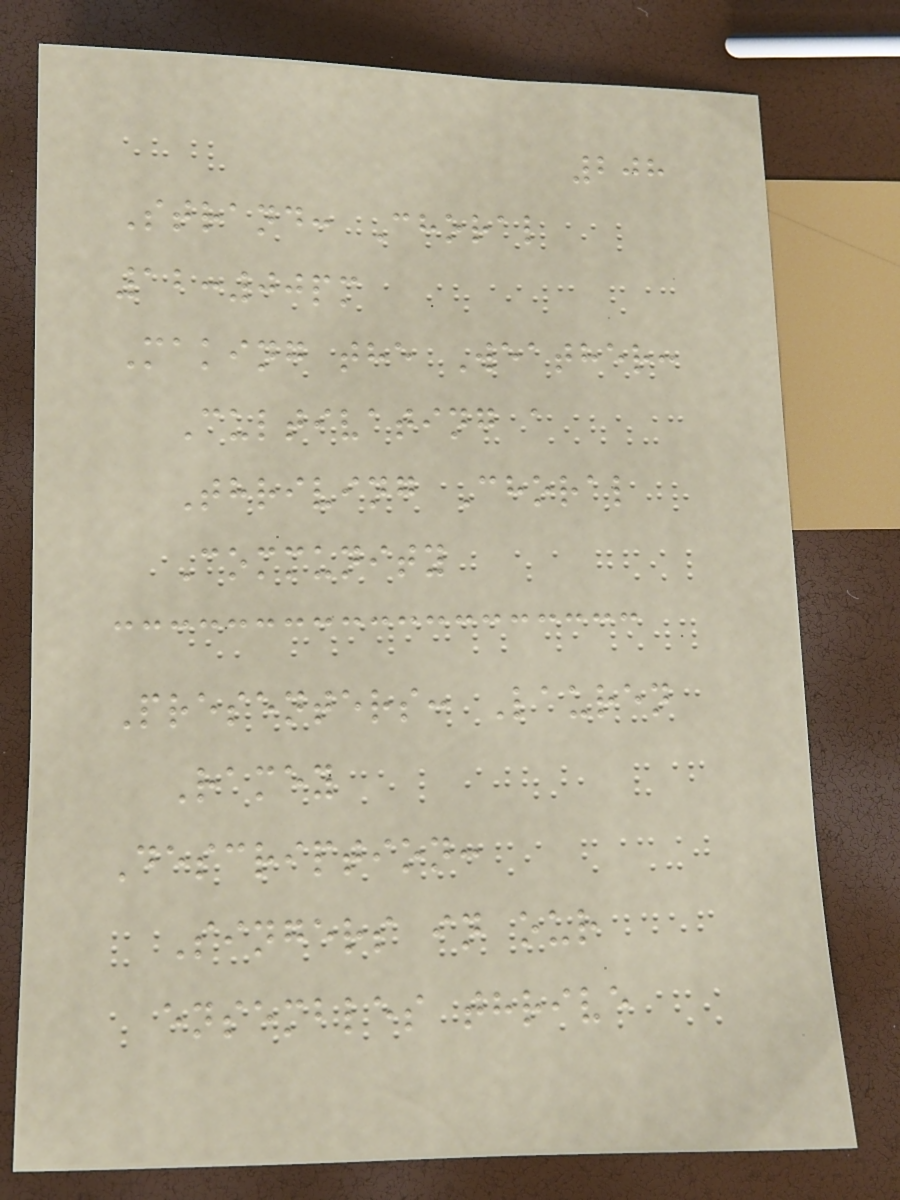208
Strand: Choral
12:00pm
Making the Weather:
Cultivating a
Thriving Choral
Community
Presenters: Lauren
Ramey
Description:
Singers in our
ensembles thrive
